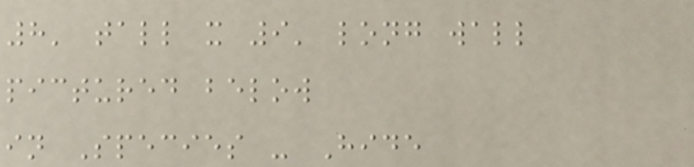8' tall x 9' long wall
pictured below
in Species - Hide
